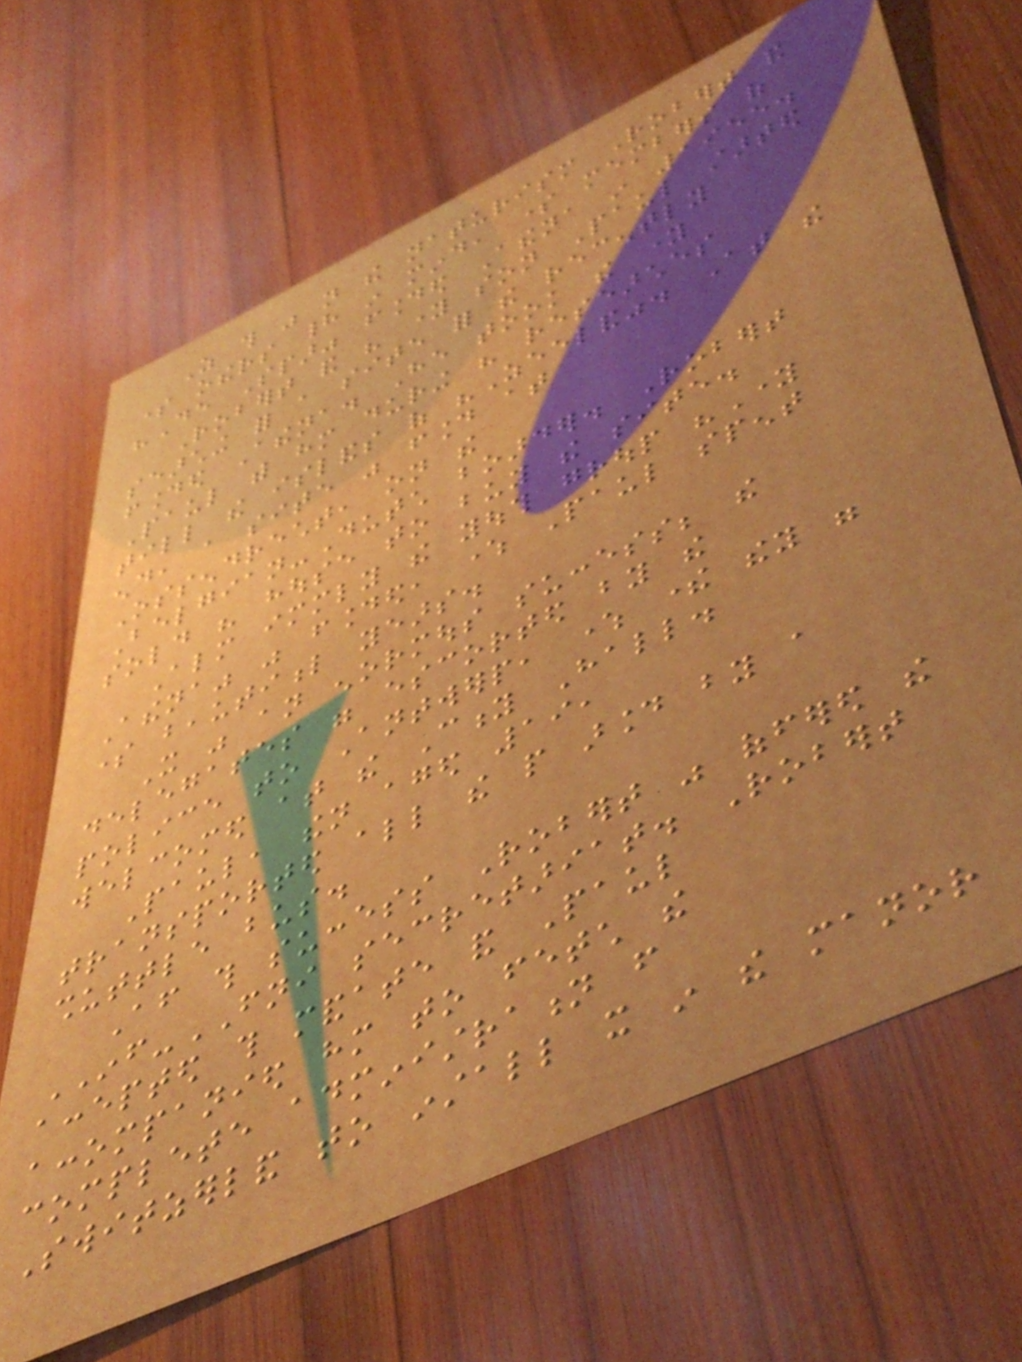As this was not the naturism Robert and
some others had in mind, some members of
"De Spar" founded Athena in 1955.
Robert and his young son Paul started
searching for a site for the recently
founded Athena. He took the young
Paul with him during his researches
till the islands of "Zeeland". At the
end, a site was found at
Ossendrecht, on the
Belgian-Dutch boarder. Robert
sold his house to buy the site.
Almost immediately the youth group "Young
Athena" was founded, where Paul spent
some beautiful years.
It was an enormous success; the
delegates were escorted by the
police to Antwerp, where there they were
welcomed at the City Hall.
Paul, then aged 19,
transported all the people around by a
shuttle bus.
After this success Robert was offered the
INF-FNI secretariat. Robert
accepted this mandate and Paul
accompanied him to fetch the
complete administration from
Switzerland to install it in the manor
